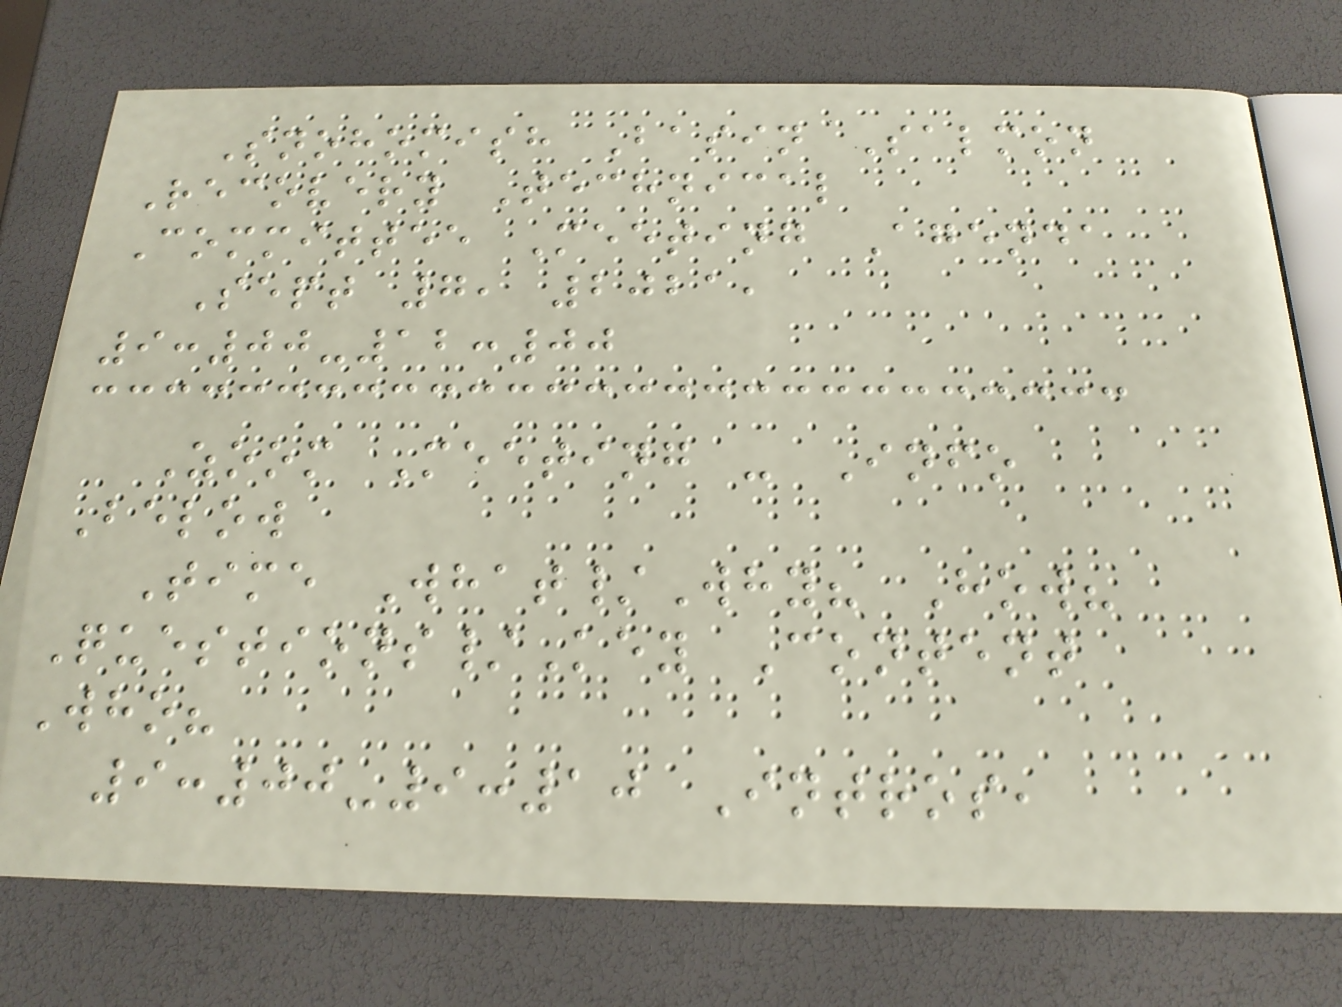Snohomish Basin Salmon
Recovery Technical
Committee Meeting Agenda
Sept 7, 2021,
9:00-12:00
Zoom Meeting - Info
Below
Time What/Why? How?
Questions/Key Content
Who?
9:00-9:10 Intros,
